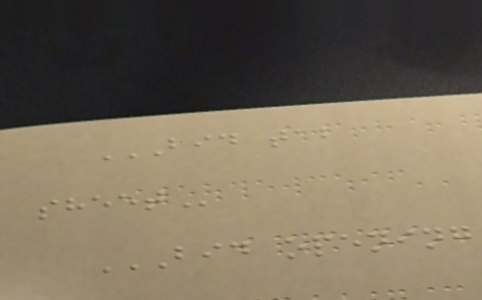BID TAB
SHEET
BID OPENING
